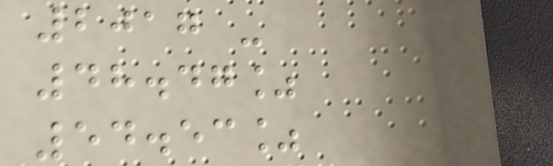2017 -
48.47%
54.53%
